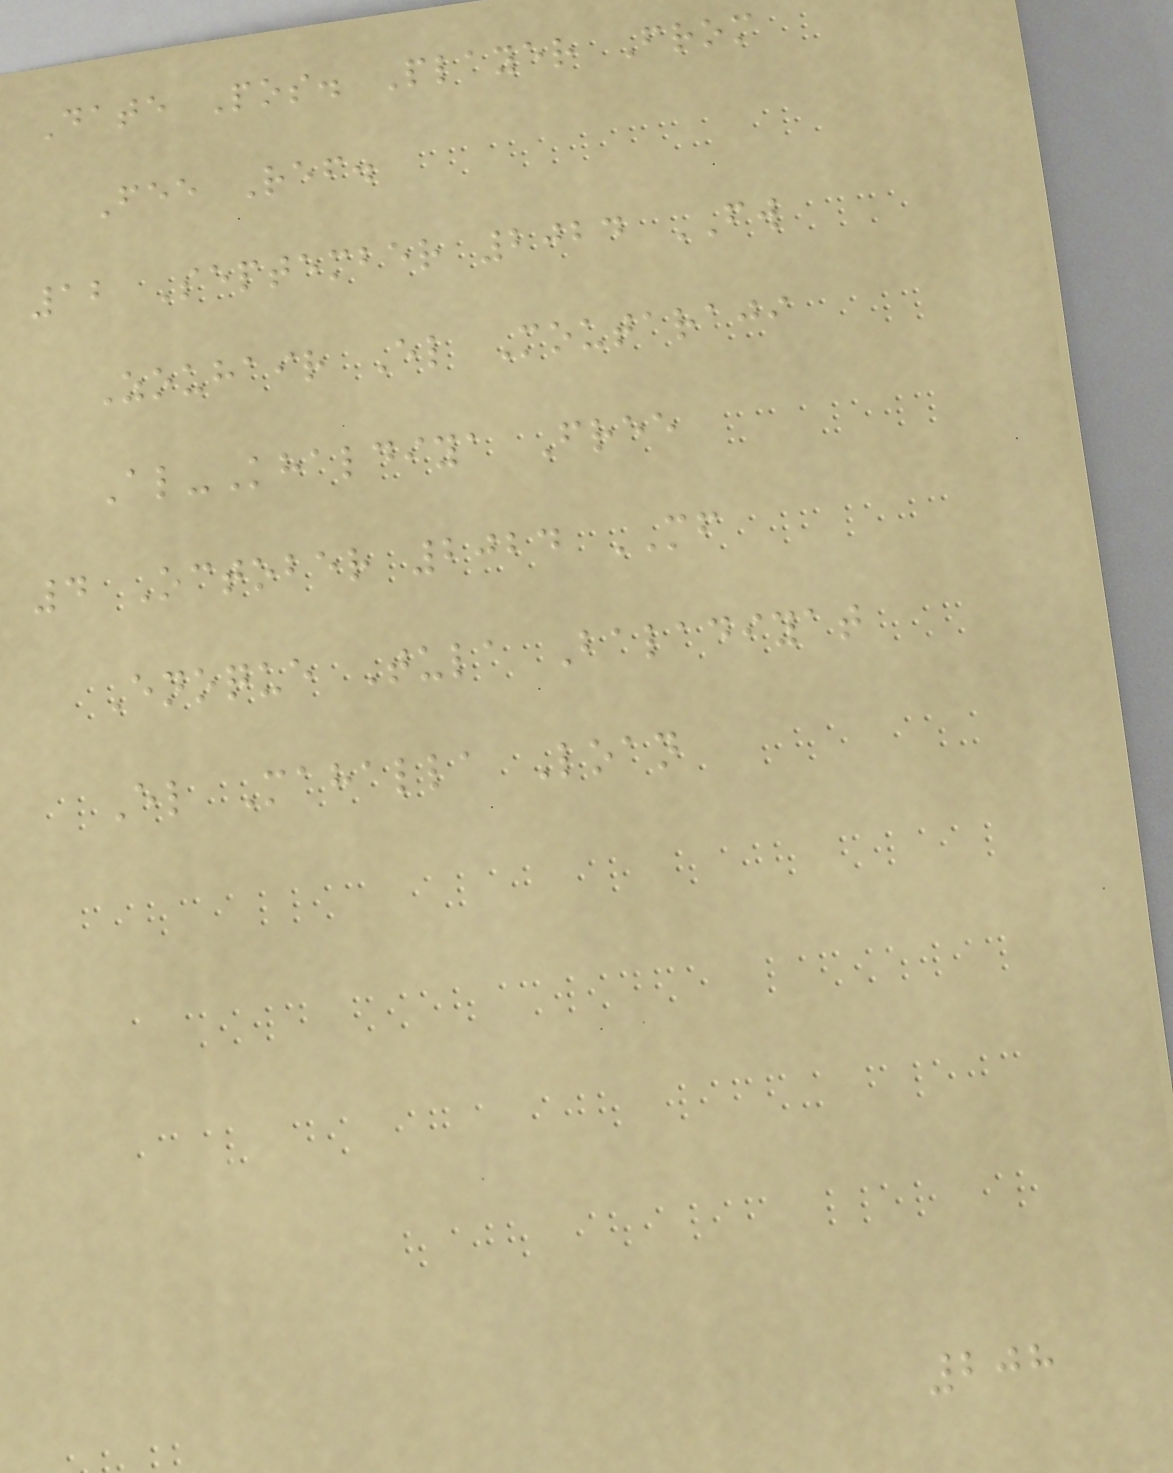Date Pos. Player From
Fee Ref.
12 September 2024 FW
Zouhair El Moutaraji
Al-Khaldiya Free
4 October 2024 MF
Enoque Tula Baladiyat
El Mahalla Loan
208
